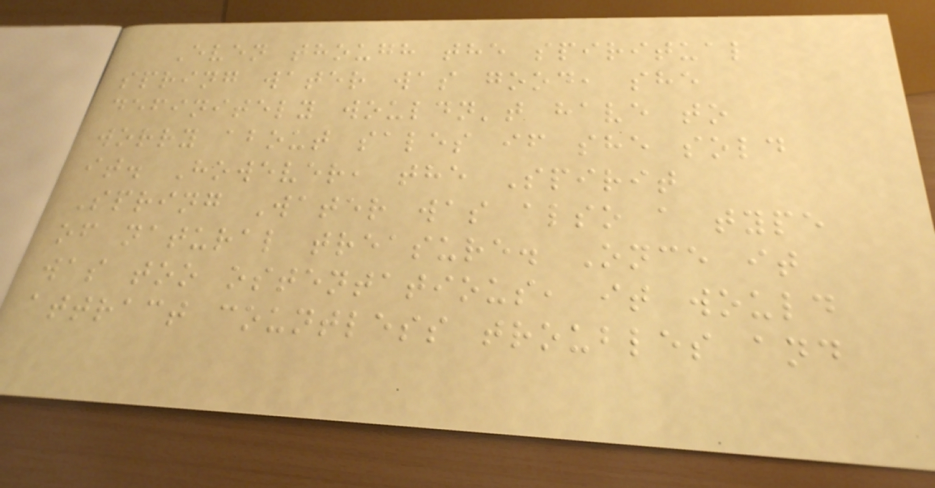Even though the spiritual
spring water was good, she
definitely wouldn't have to
worry about sales if she sold
it. However, the Spirit
Spring Water was also a type
of natural treasure. Once it
was too ostentatious, it would
attract countless troubles and
